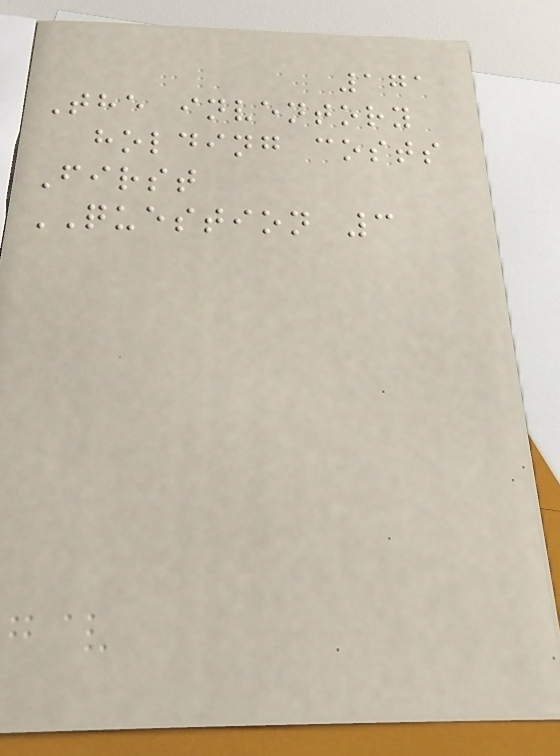171
The inventory
holding costs
First
QUESTION 3
